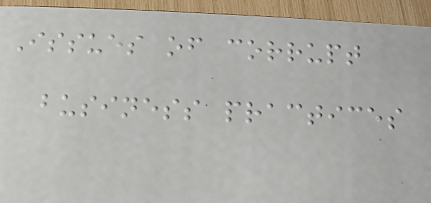Issues of corrupt
business practices
